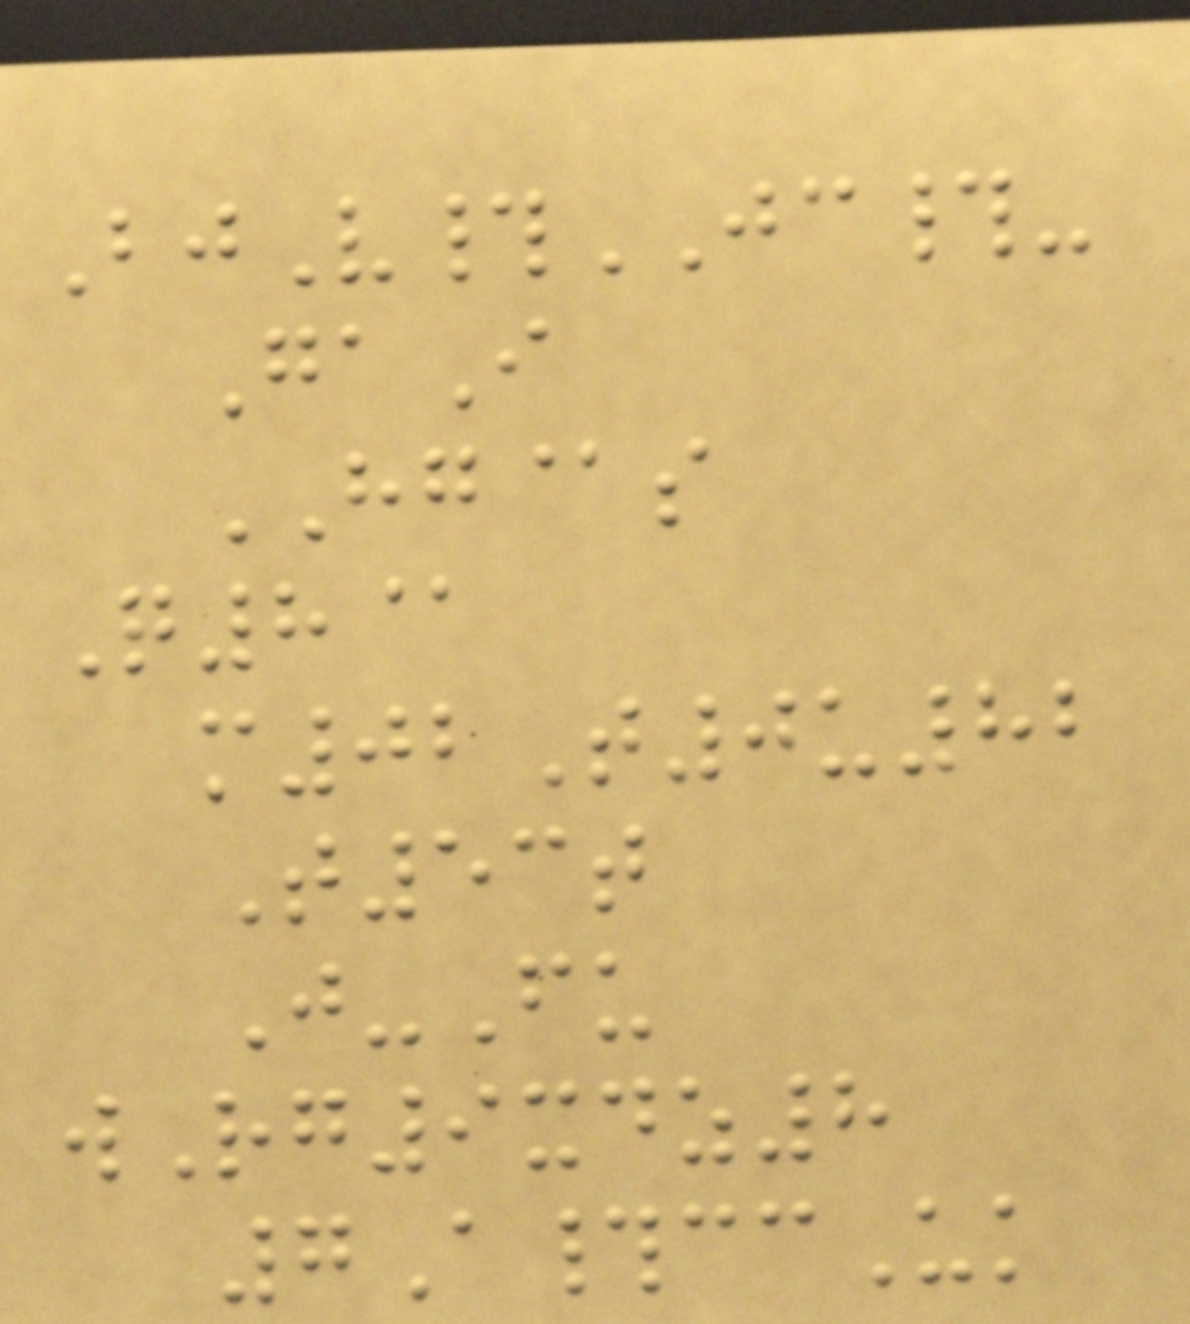BjV#JC#-
GaI
HG@s
Q8@
m02T0u82
T53t
J-Fu
wRg9xdz8
7A#ccUk
